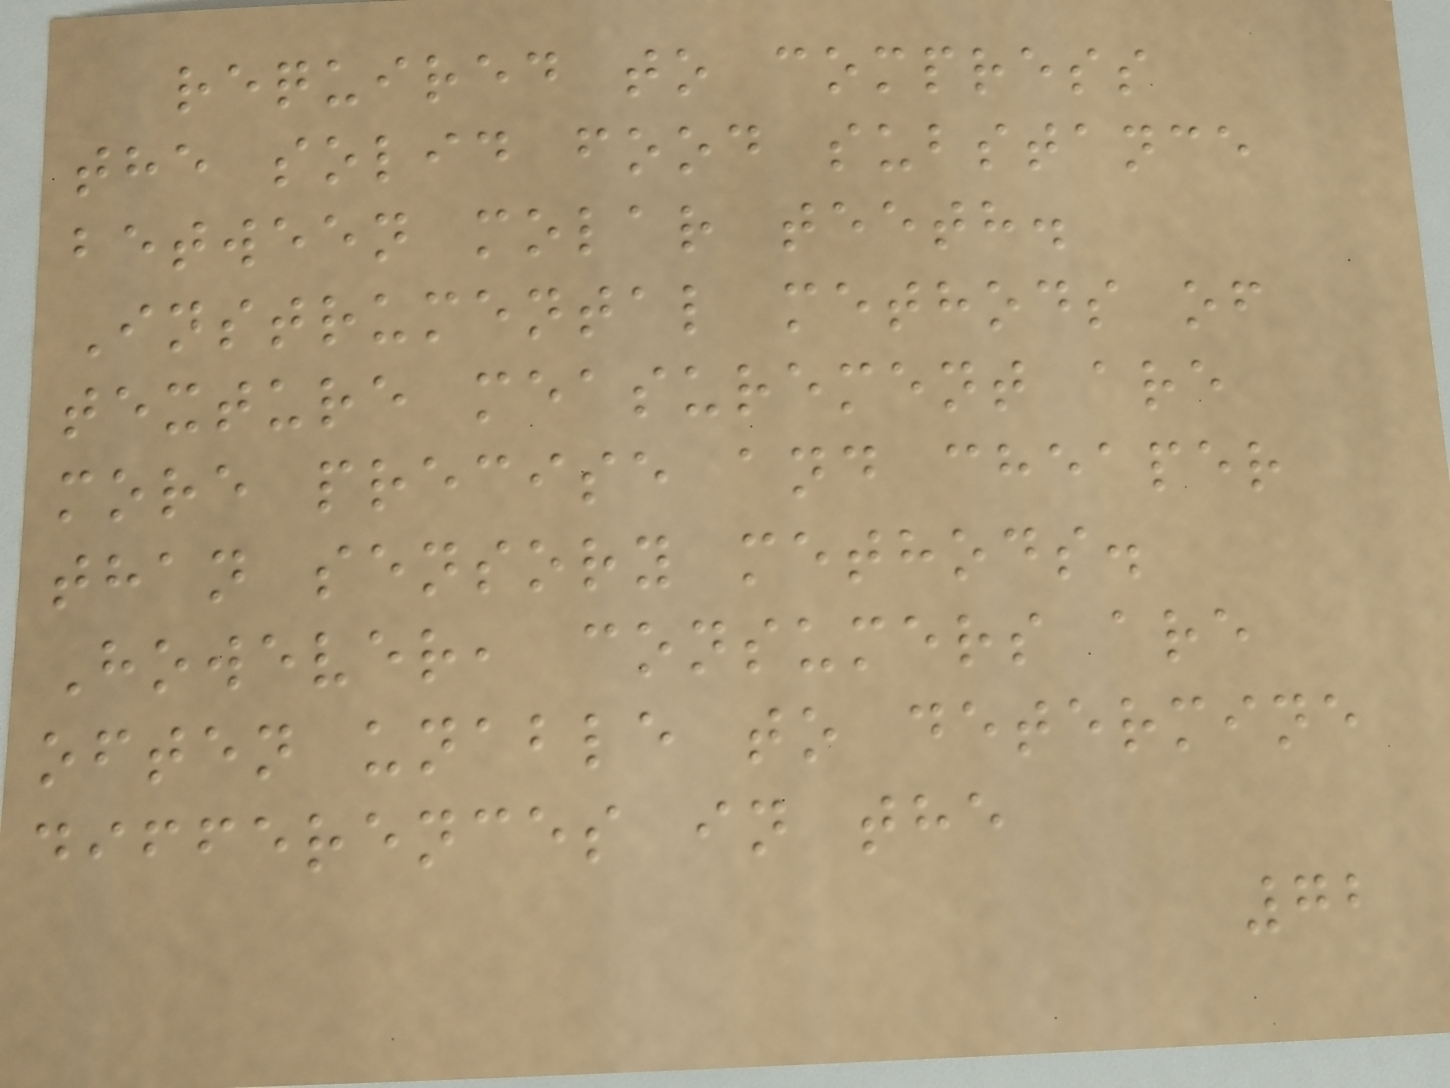required to compress
the solid food substance
between molar teeth.
Instrumental methods of
texture measurement are
more precise and cheaper
than sensory methods.
However, consumers are
often unable to determine
differences in the
72
